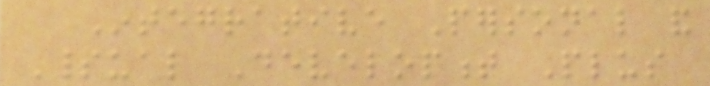Integrative Personal and
Spiritual Development Plus
